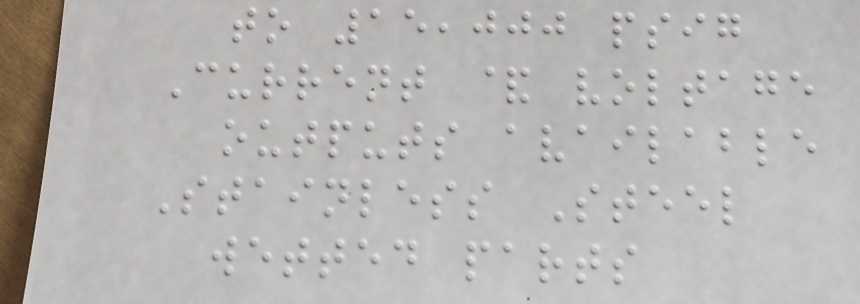to 15,000 psig
Current & voltage
outputs available
Stainless Steel
wetted parts
